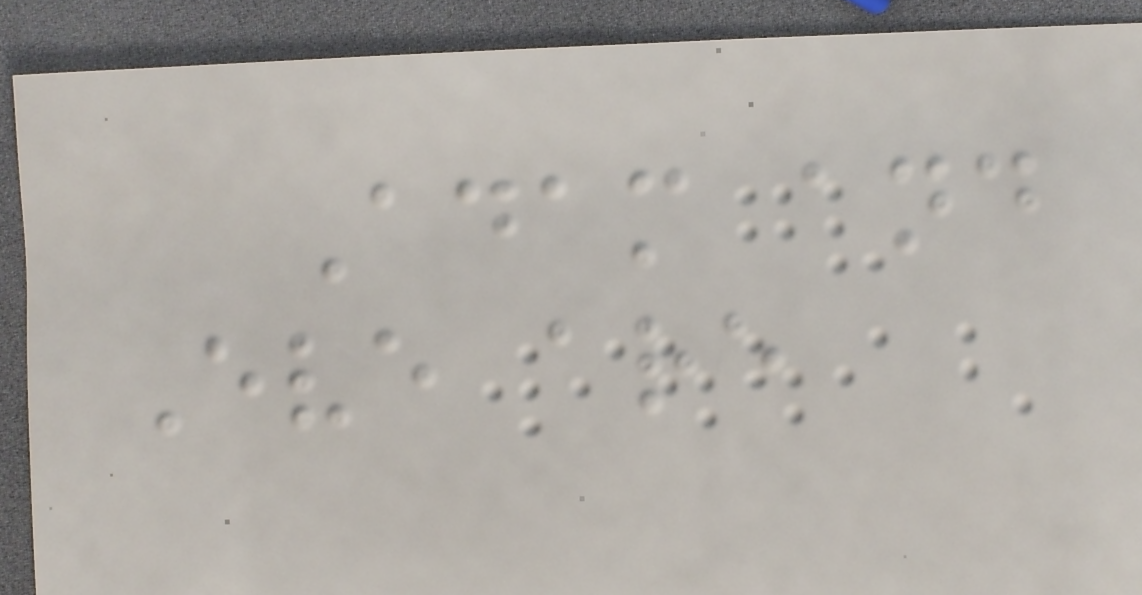Adam and
Eve are
